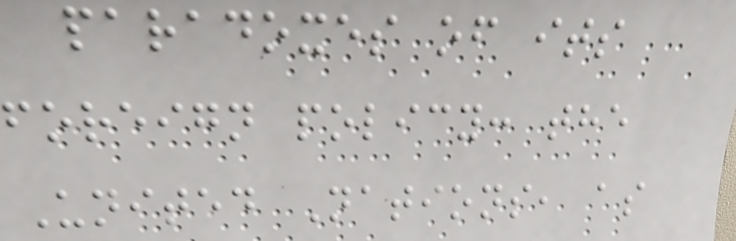paradoxes of its
foreign policy: the
United Nations, as
